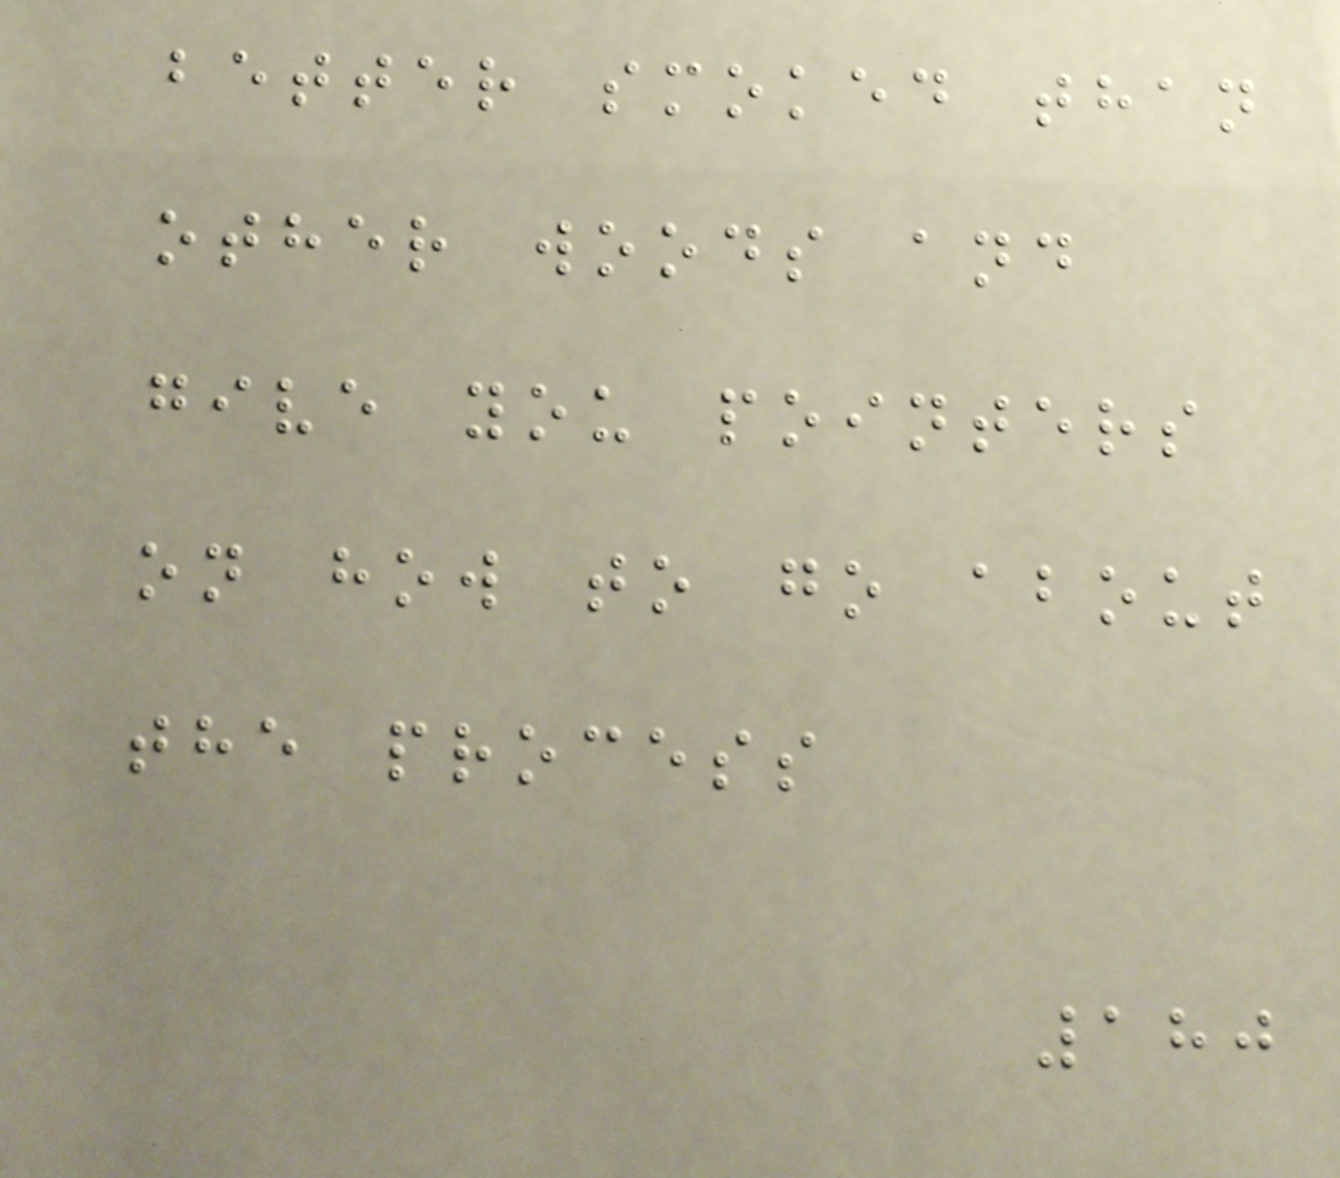better smoked than
other woods and
give you pointers
on how to go about
the process
180
